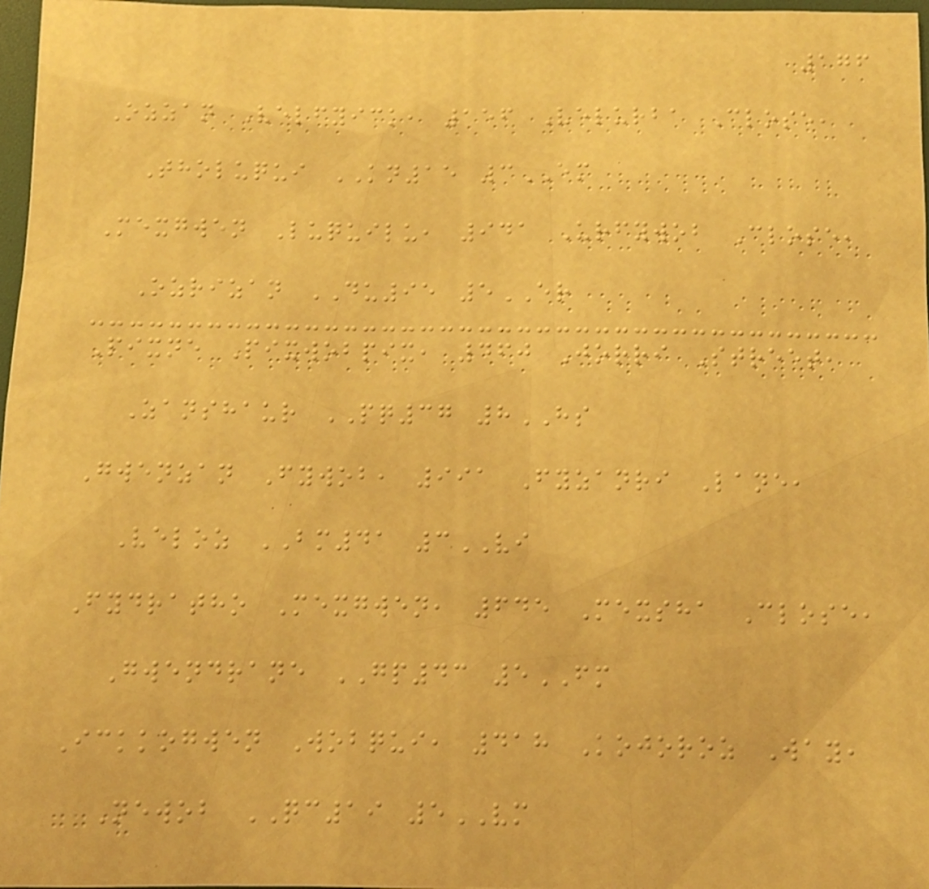176
Ozzan Velfyick, 156 Velurba Close,
Tholuqui KN15 3EM
Mexgwen Luquilu, 941 Urfywob Close,
Ozrizan DU95 5ER
Pixne Pixwobpix, 460 Jorri Street,
Zanshaur PQ37 8HS
Gwenzan Fywob, 991 Fyzanri Lane,
Veloz BM41 3VI
Fydratho Mexgwen, 645 Mexsha Close,
Gwendrane GP43 5FM
Ickkogwen Wobqui, 418 Kojoroz Way,
Newob QC19 5VM
